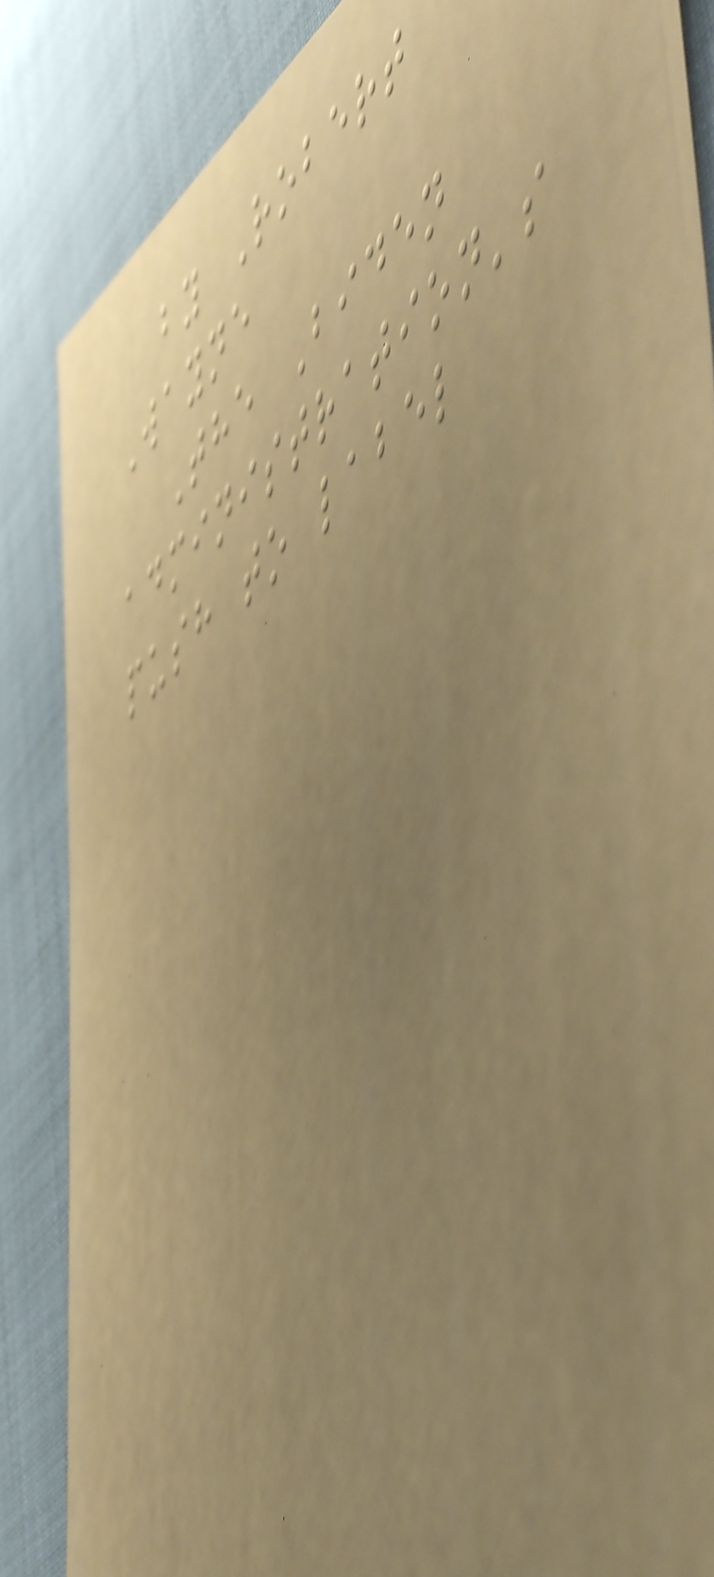by Robert
Wayne
The Biden
administration's
push to label
